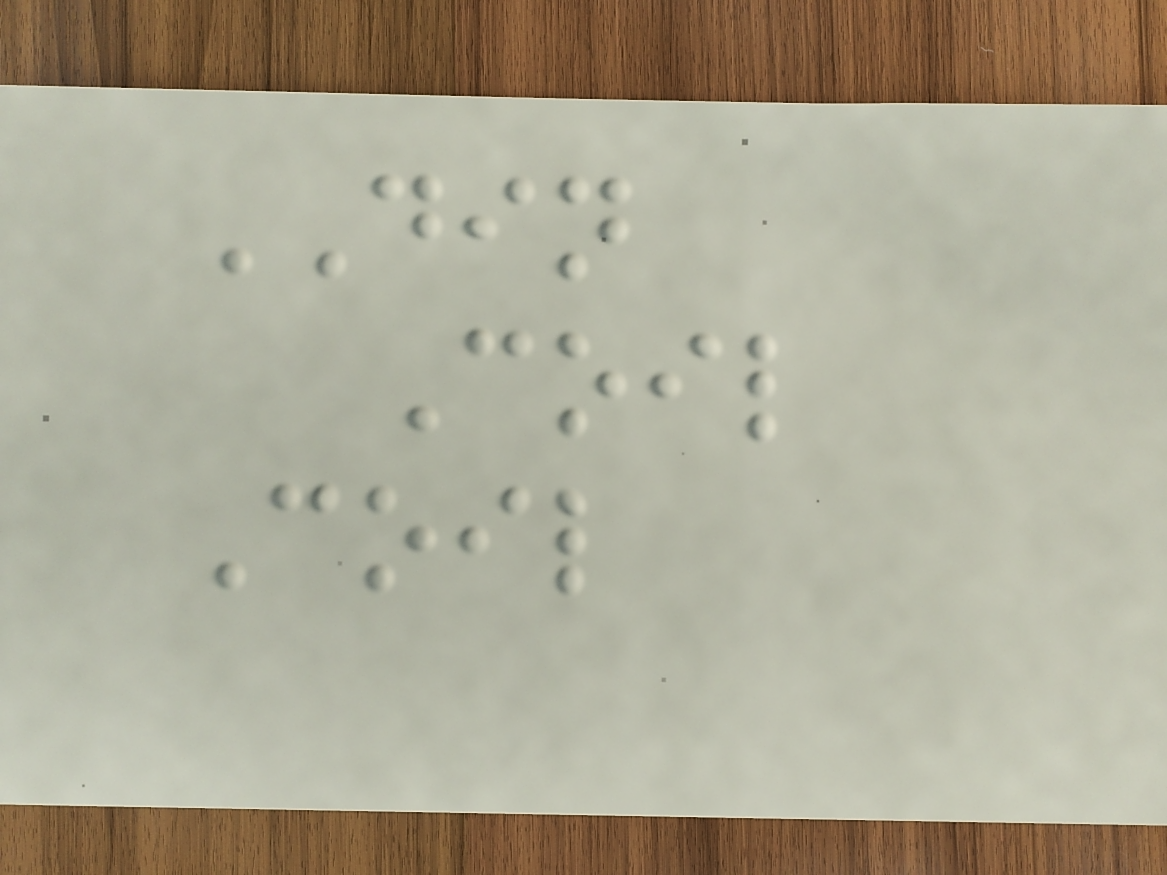DIN
Coil
Coil
